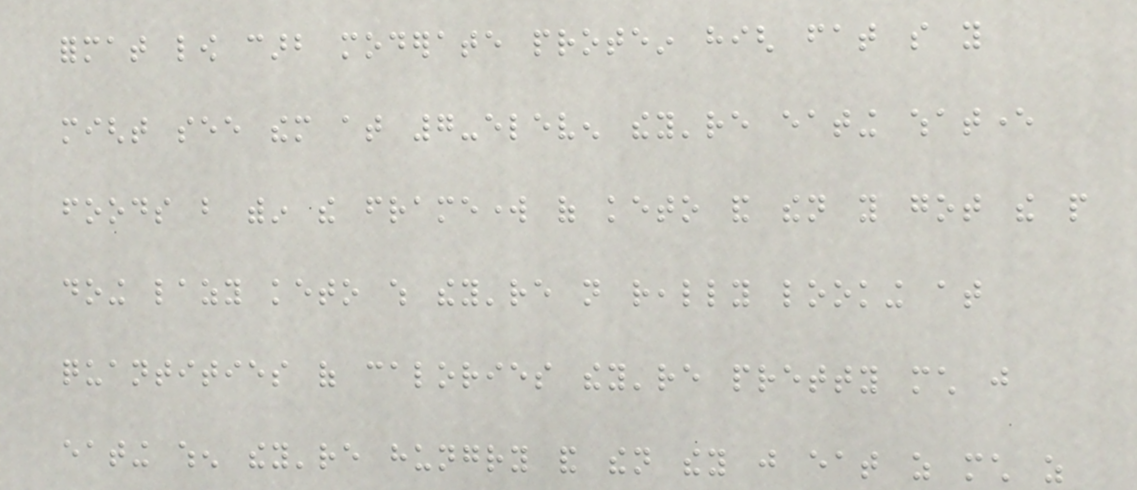format low carb moderate protein high fat so you
might see them at 7-eleven they're eating whatever
foods but within the framework of keto and then you got the people
doing lazy keto which they're not really looking at
quantities of calories they're pretty much just
eating when they're hungry and then they just eat as much as
